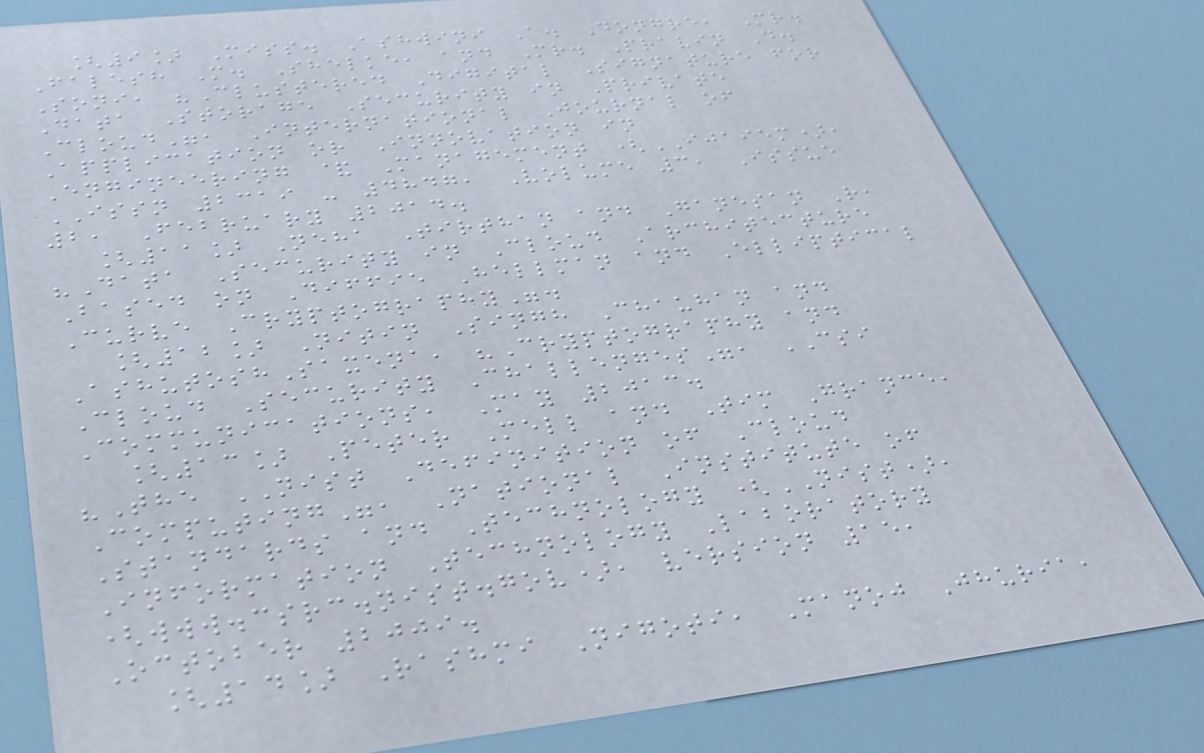[9] Miss. Ashwini A. Dongre, Mr.
Falesh M. Shelke, and Mr. Pravin D.
Soni, "Clustered Digital Signature for
Data Storage Security in Private
Cloud", International Journal of
Application or Innovation in
Engineering & Management (IJAIEM),
ISSN 2319 - 4847, Volume 3, Issue
2, February 2014.
[11] Neha Tirthan and Ganesan R,
"Data Security in Cloud Architecture
Based on Diffie Hellman and Elliptical
Curve Cryptography".
[12] Nitin Singh Chauhan and
AshutoshSaxena, "Cryptography and
Cloud Security Challenges", CSI
Communications, May 2013.
[13] Peter Mell and Tim Grance,
"The NIST Definition of Cloud
Computing", National Institute of
Standards and Technology (NIST),
Information Technology Laboratory
(www.csrc.nist.gov), version 15,
October 2009.
[14] Rashmi Nigoti, Manoj Jhuria,
